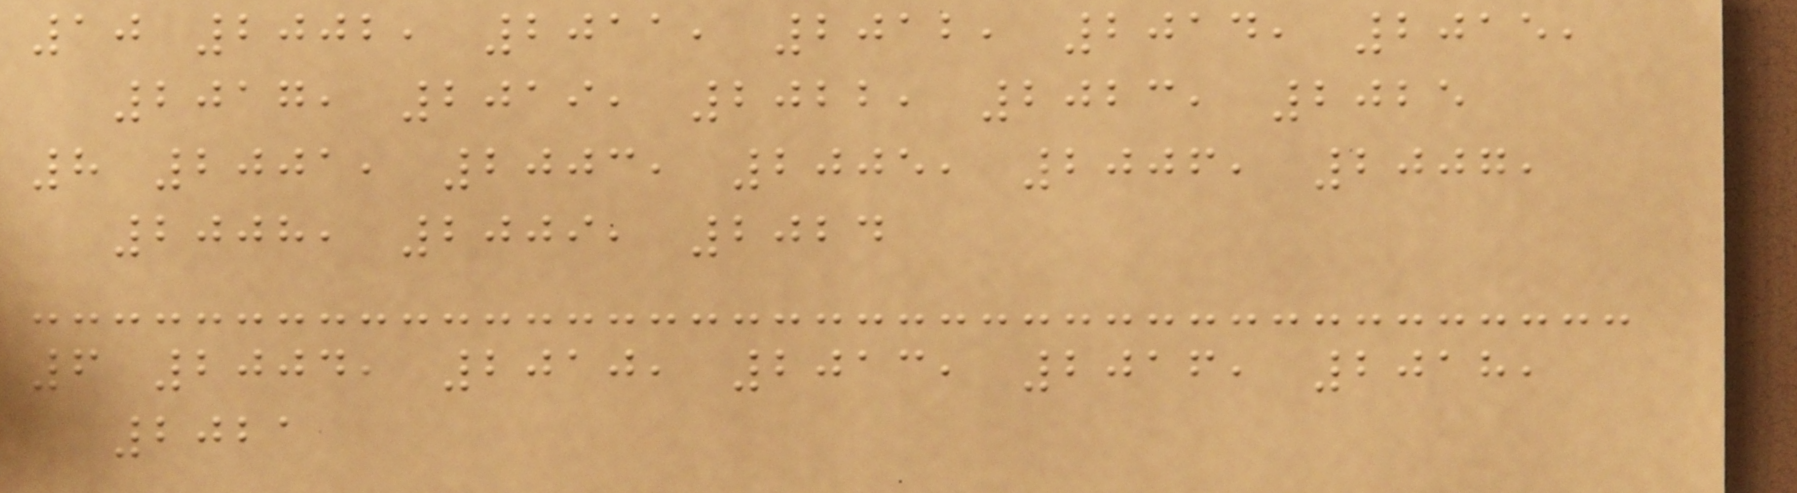10 2002, 2011, 2012, 2014, 2015,
2017, 2019, 2022, 2023, 2025
8 2001, 2003, 2005, 2006, 2007,
2008, 2009, 2024
6 2004, 2010, 2013, 2016, 2018,
2021
